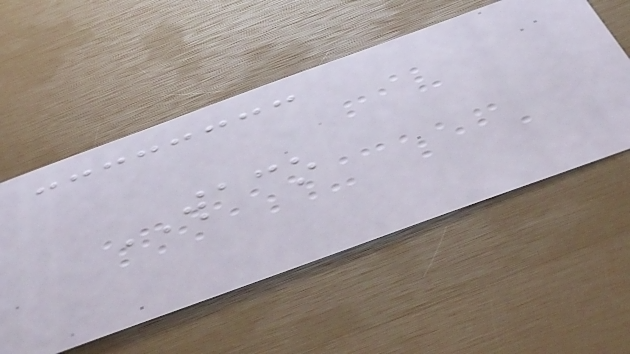WACO
